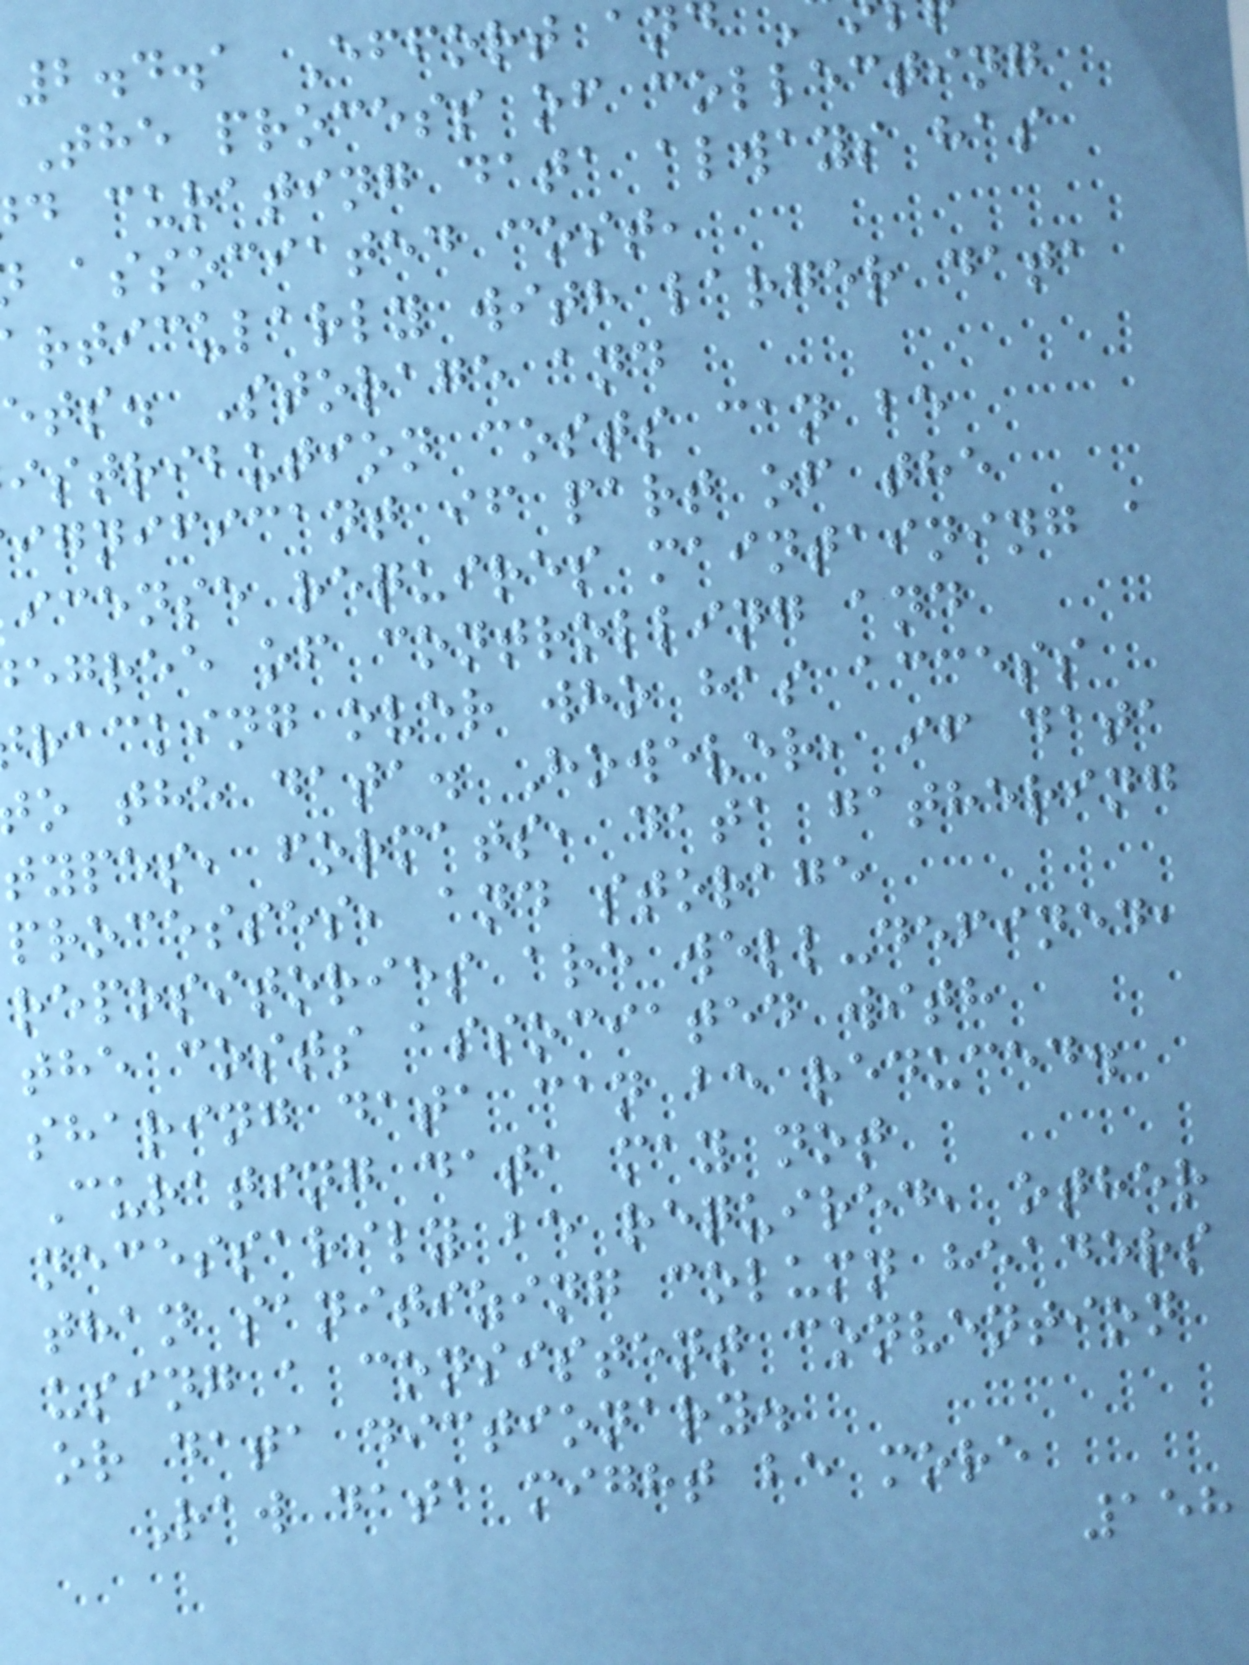2.4.1 Effort an
The process of collecting
d curating data always has
associated cost,
rticularly with larger data
ets. Storage and
istribution costs can be
ignificant if part of the
icense requires maintaining a
egree of controlling and
racking over who has access
o the data. However, if data
types, formats, data gathering
processes, and storage
repositories are well-defined,
the costs associated with
sharing data can be reduced.
Curating data may not
necessarily be required, other
than sanitizing column headers
using a consistent convention
or data dictionary.
Raw data might be more
158
